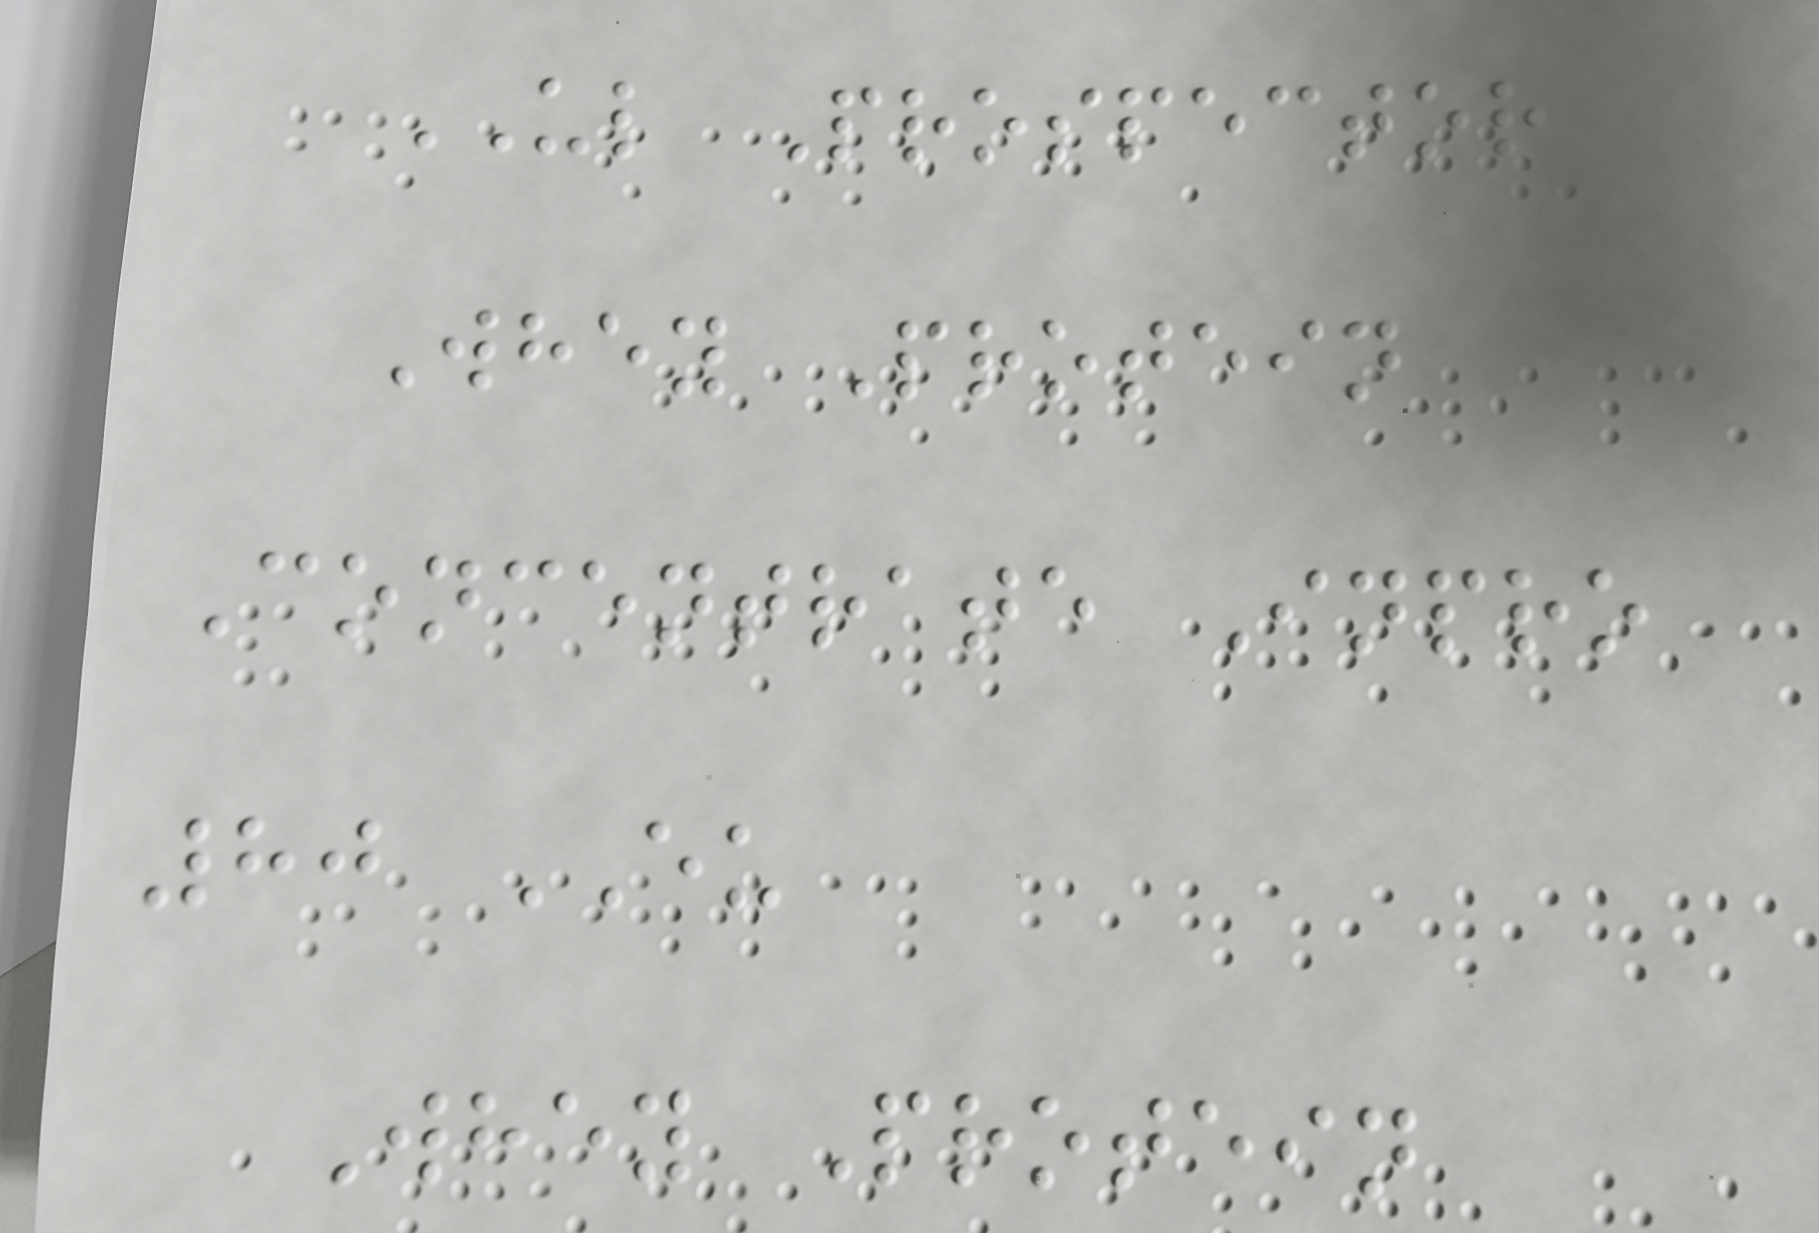UL Prospector
Whey Protein
Concentrate Inpro
80 EU
Whey Protein
